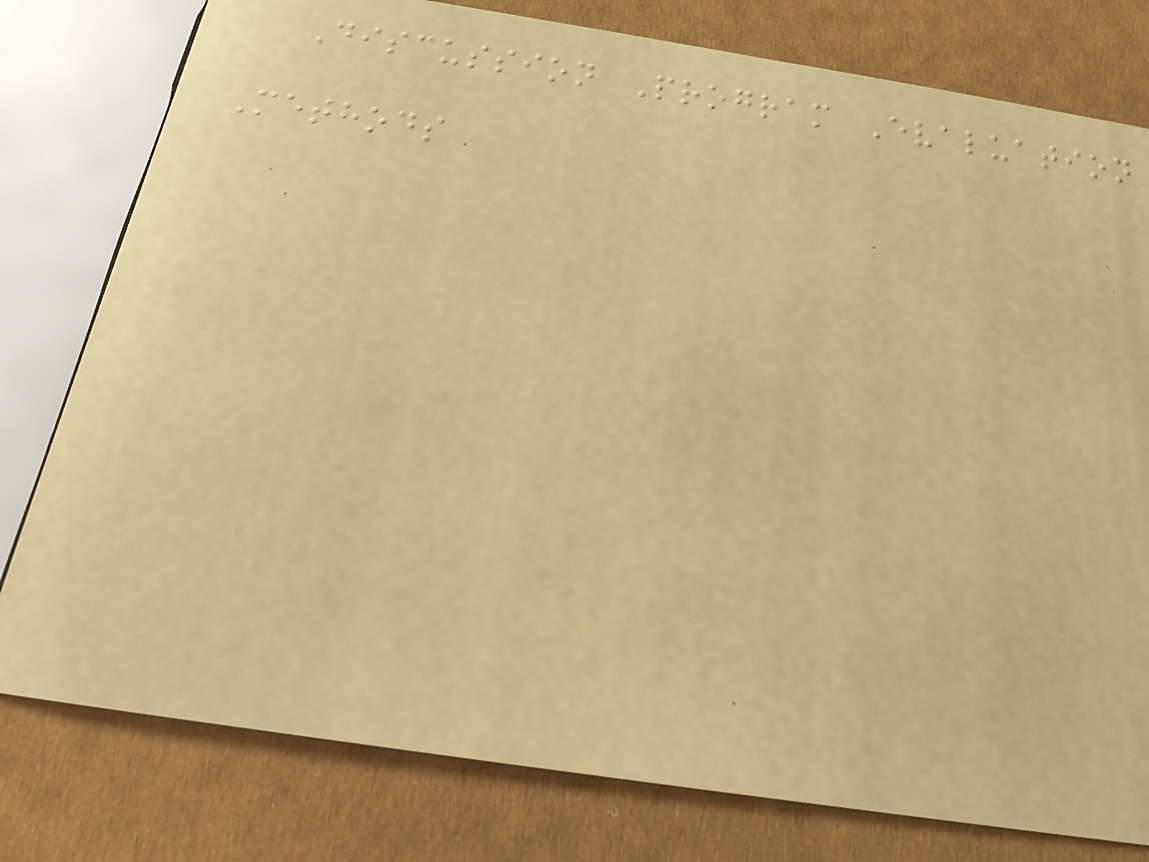Discussion Program Evaluation
Methods
